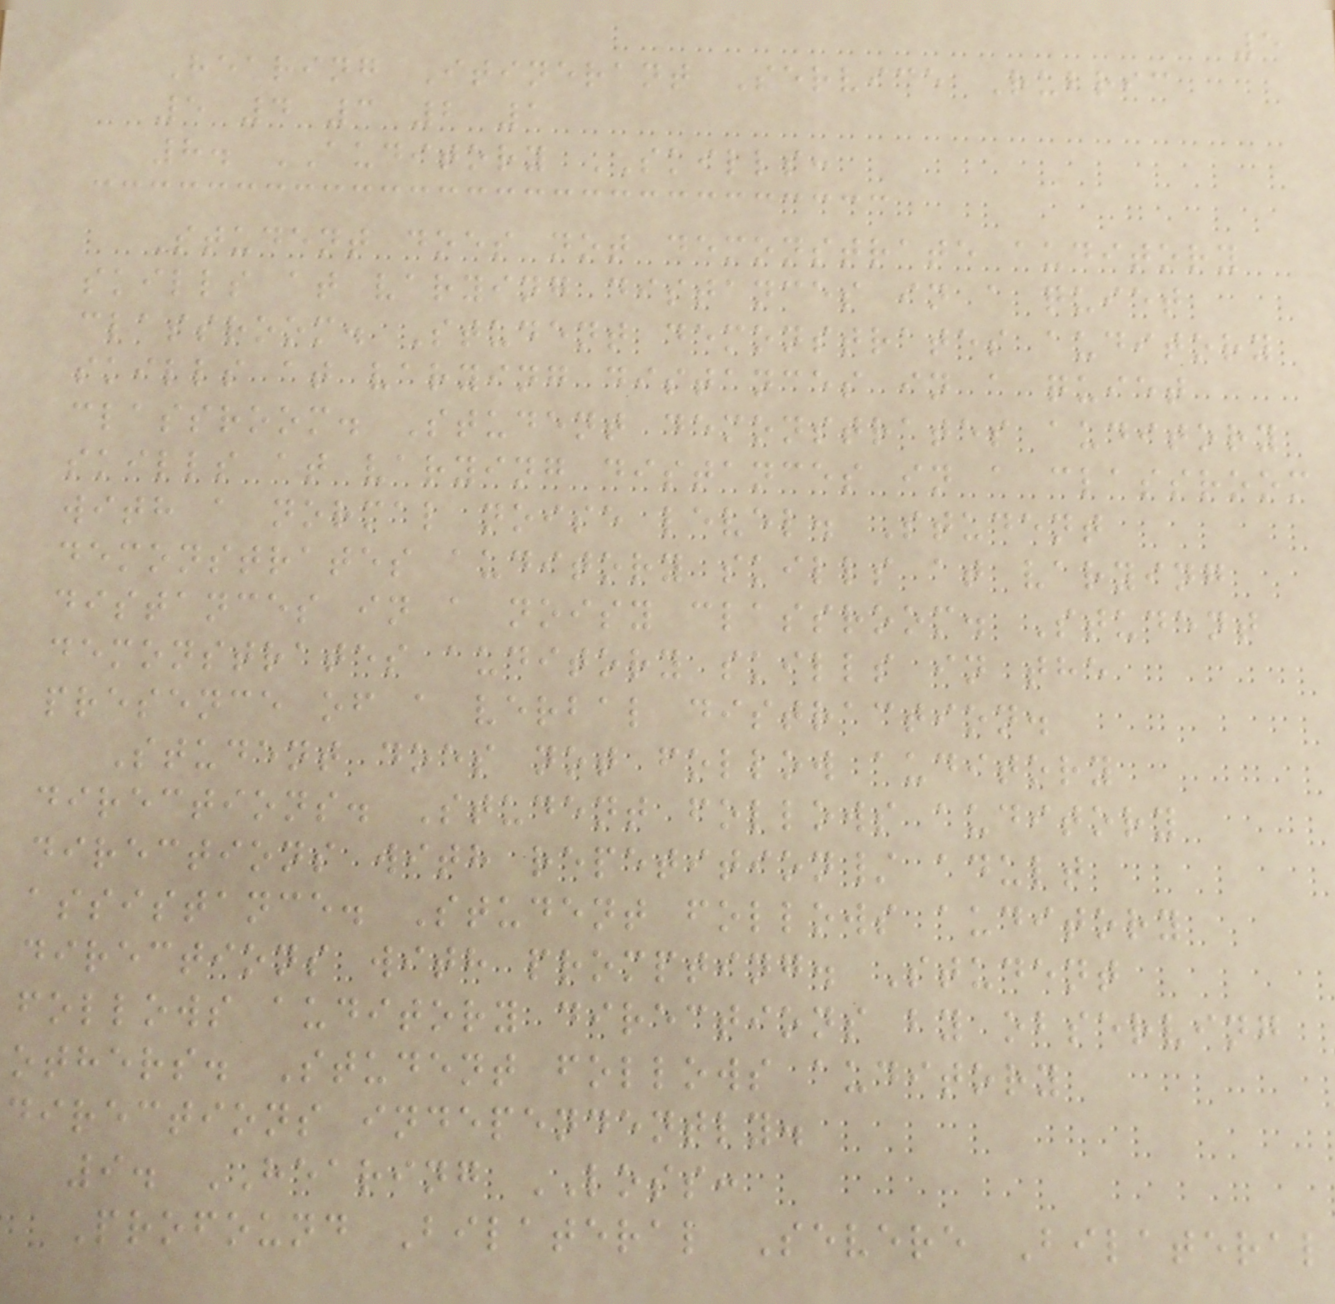5
Hearing Itinerant Service Rubric
5 4 3 2 1
8. AUDITORY SKILLS:
Student does not demonstrate auditory
skills at varying distances in a quiet
classroom. Student demonstrates auditory
skills at varying distances in a quiet
classroom. Student demonstrates auditory
skills at varying distances in a classroom
with a normal noise level. Student
demonstrates auditory skills at varying
distances in a noisy classroom. Student
demonstrates auditory skills in the
presence of a verbal distraction.
Student does not follow auditory
directions. Student follows auditory
directions with repetition/ adult
assistance. Student follows auditory
directions with prompting. Student
follows auditory directions by observing
others. Student follows auditory
directions independently.
9. HEARING LOSS:
Profound Bilateral Severe Bilateral
